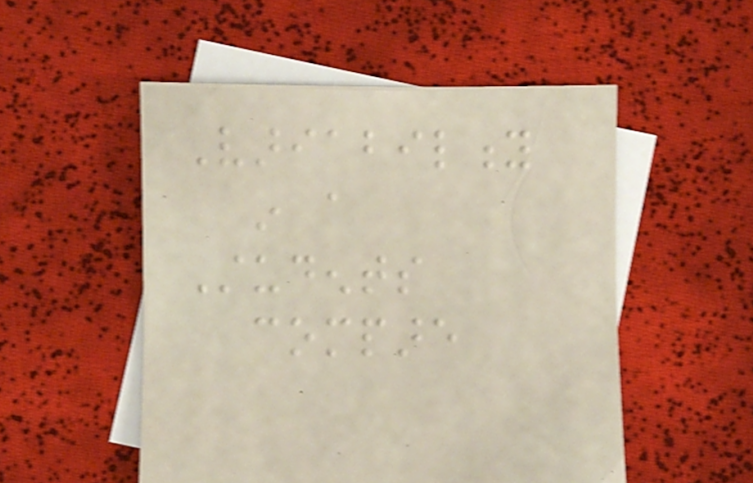Variability
in a
Students
compare
